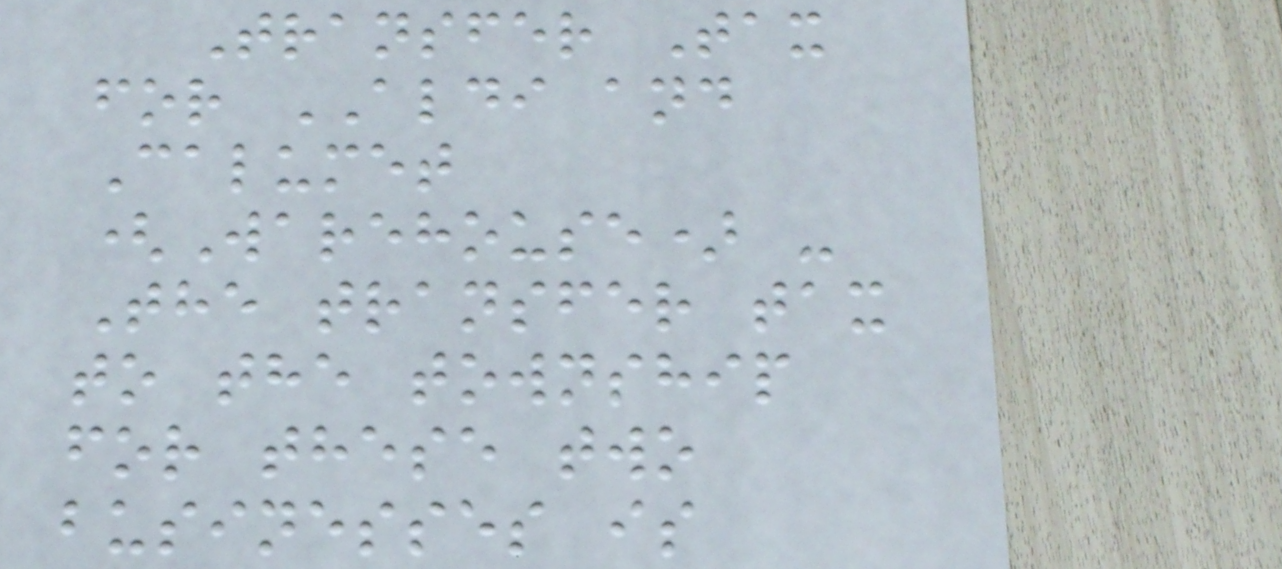Transfer Tax
for ALDI and
Calumet
(Warehouse) -
The transfer tax
to the township
for these two
businesses is
